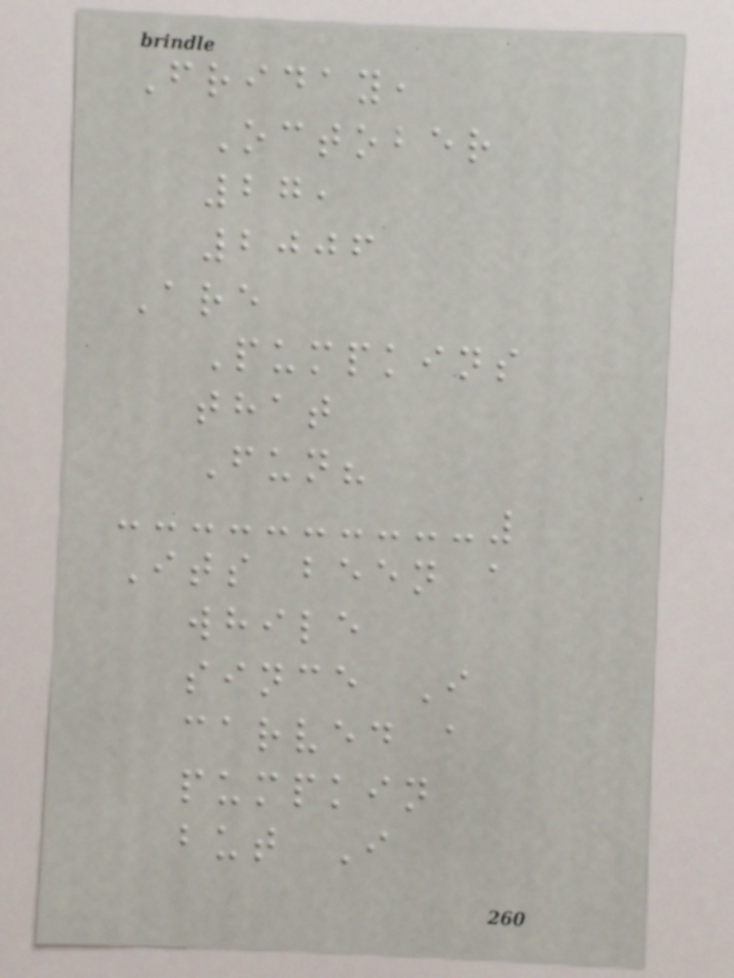Friday,
October
27,
2006
Are
Pumpkins
that
Fun?
Its been a
while
since I
carved a
pumpkin
but I
